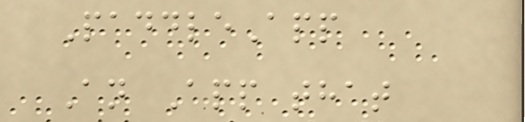PaddleApp
An App that
